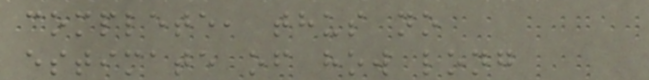complete, thus no
estimate of how long
